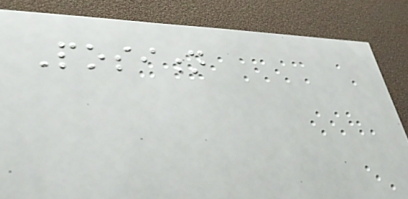Position
